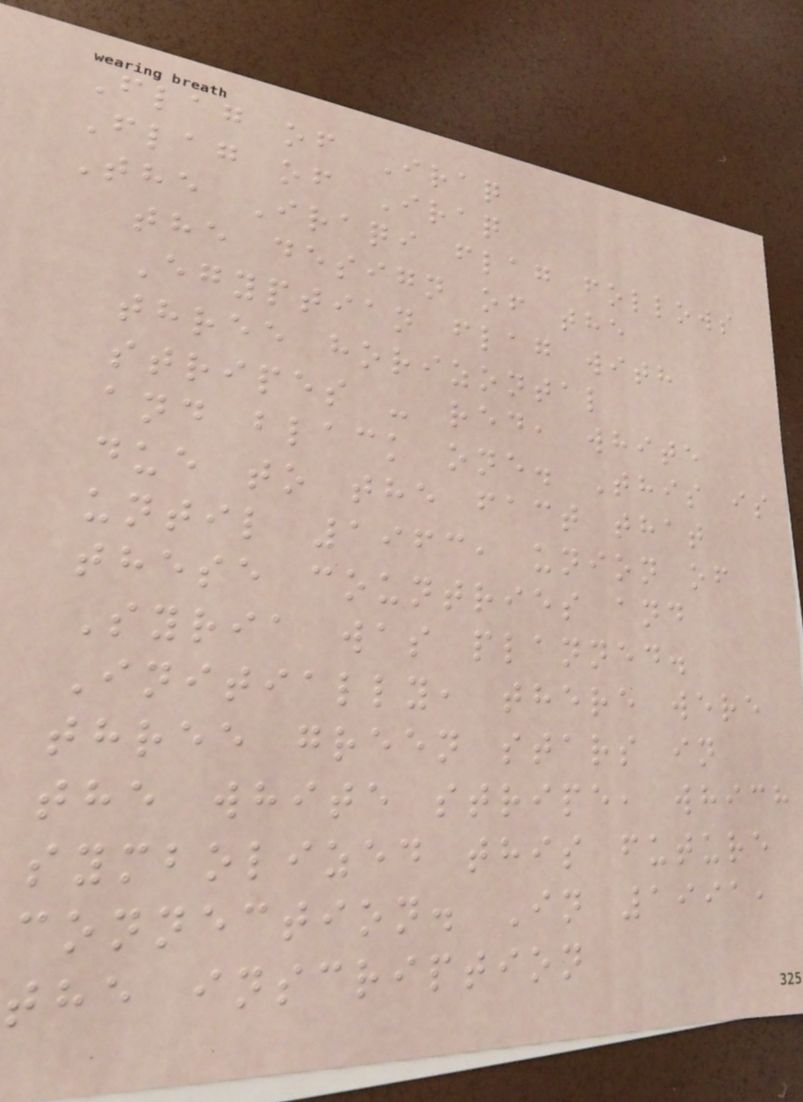Flag of Iraq
Flag of Iraq
The Iraqi flag follows
the design of the
Egyptian flag with
three horizontal
stripes - red, white
and black one. This is
due to the fact that
until 1963, union of
these countries and
Syria was planned.
Initially, there were
three green stars in
the white stripe, which
symbolized this future
connection. In 1991,
the inscription
